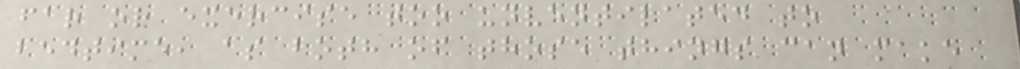far or exercise too unventilated to
bedtime, as both of those things can make
